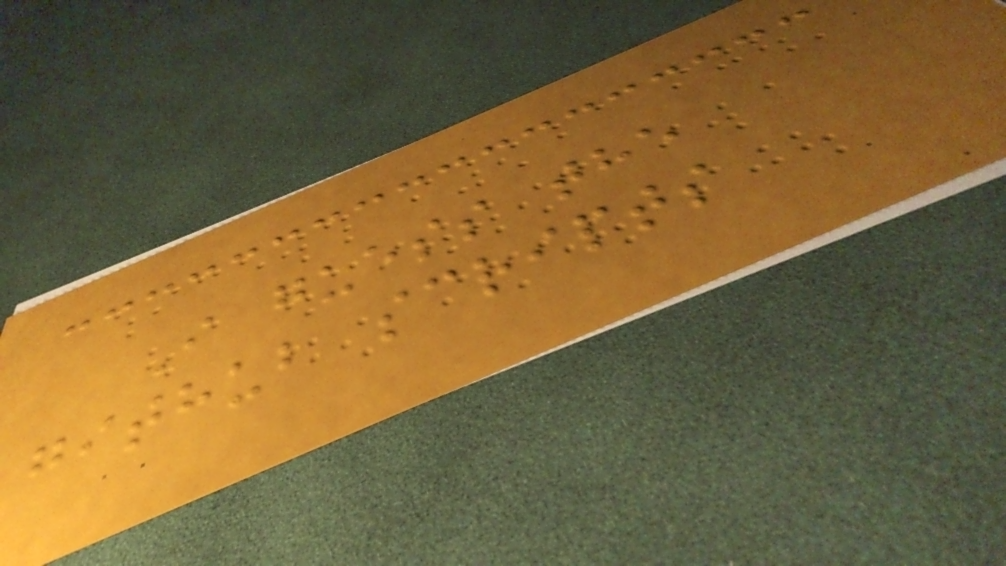I guess the
github scripts
